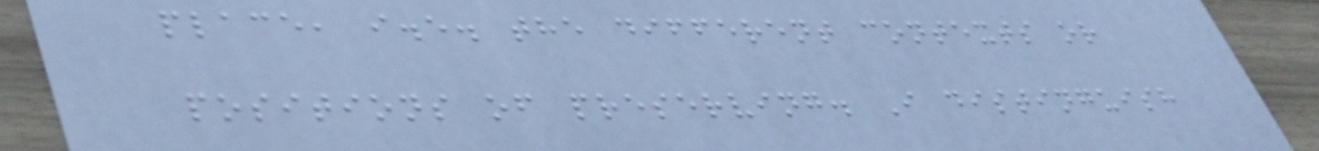place, i.e. the different contexts or
positions of preserving. I distinguish
